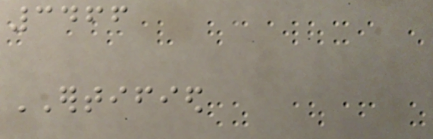3466
ERTIFIED
